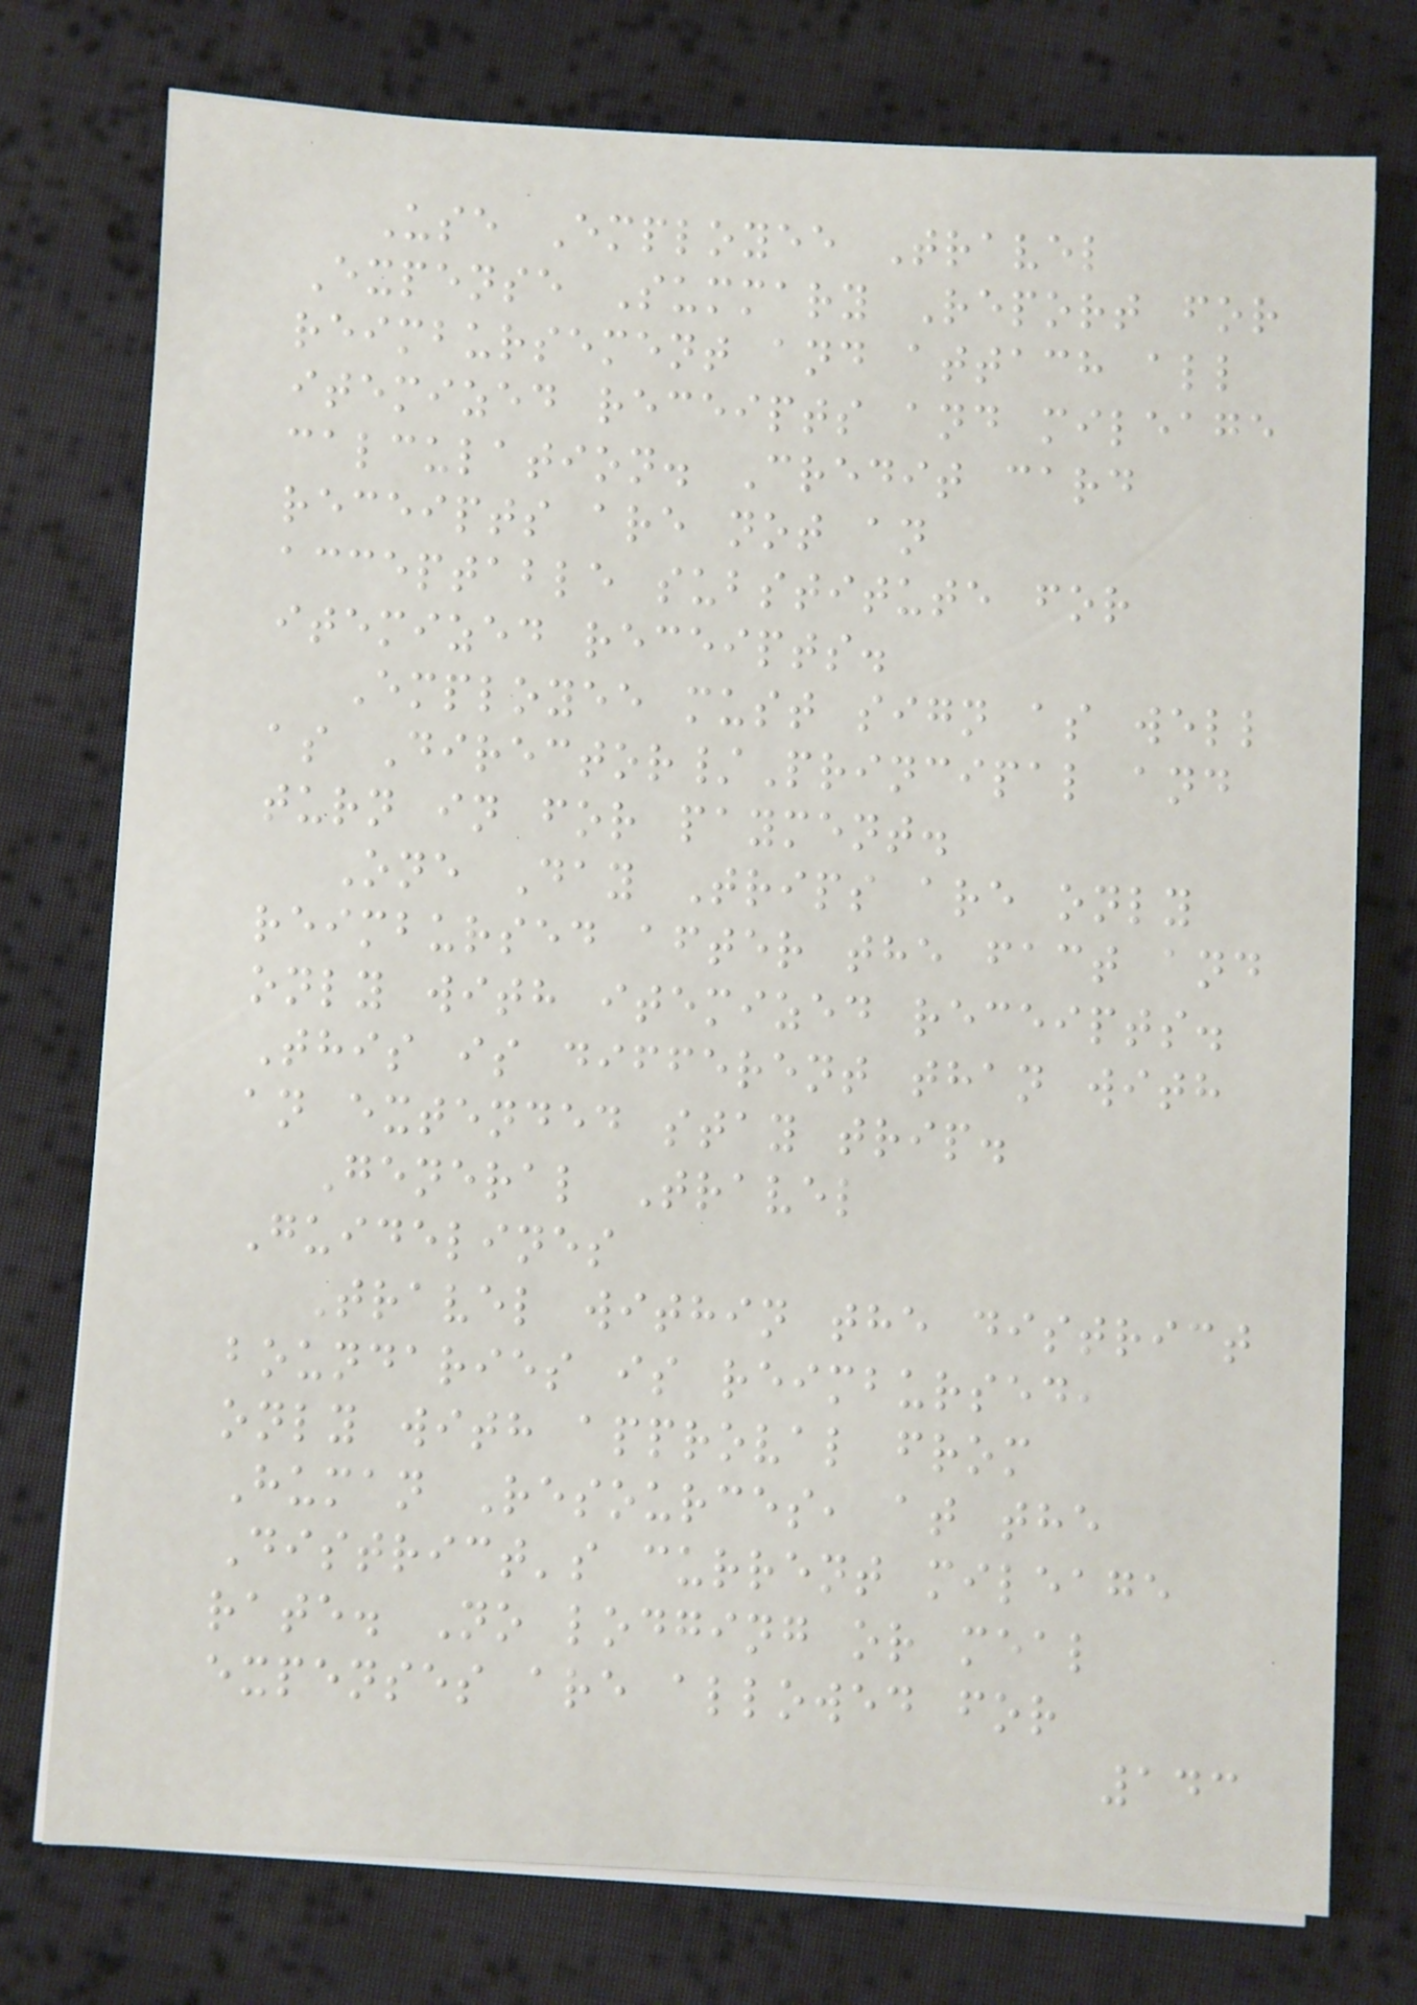Use Employee Travel
Expense Summary Report for
reimbursement and attach all
itemized receipts and mileage
calculation. Credit card
receipts are not an
acceptable substitute for
itemized receipts.
Employee must sign as well
as Director/Principal and
turn in for payment.
One Day Trips are only
reimbursed after the fact and
only with itemized receipts.
This is different than with
an extended stay trip.
General Travel
Guidelines
Travel within the district
boundaries is reimbursed,
only with approval from
Human Resources, at the
District's current mileage
rate. No lodging or meal
expenses are allowed for
143
